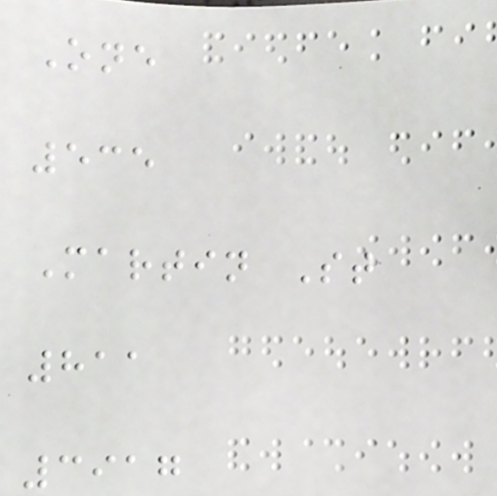One
535
Martin St
811
3917
